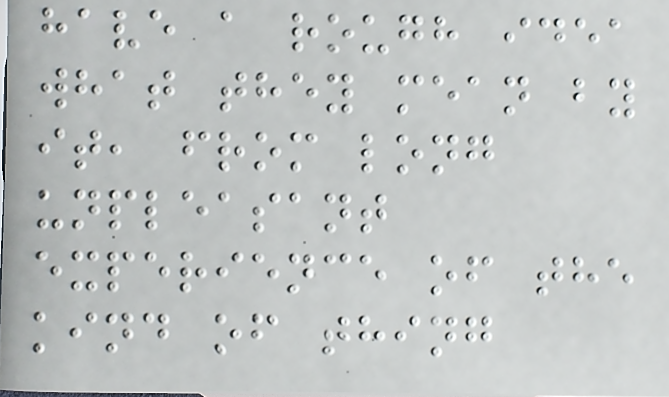have a rough idea
what they mean by
it, from long
unpleasant
experience of the
kind of thing
